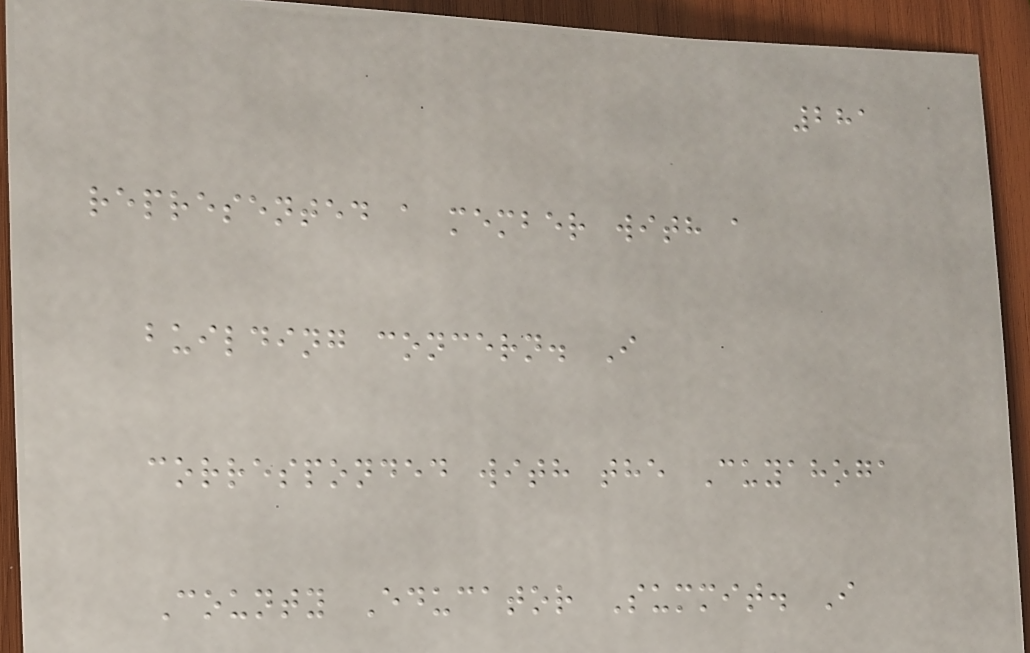281
represented a member with a
building concern. I
corresponded with the Cuyahoga
County Educator Summit. I
